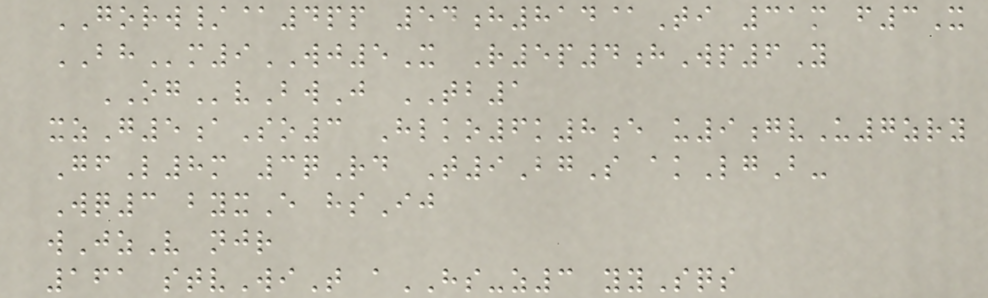GORW/@4pp 54h814@Ti 31m f3X
BHm9WJ5X R5p4hWp6Y
OGvBwJ TB1
xzG5aSo3 Hlko6k8e u9gvU7zry
GfL8m 3qRd T9BgS akLgB-
Wq3 byxE hsIj
wJzV njr
161 stvWiT aHS-z3 yySqs
